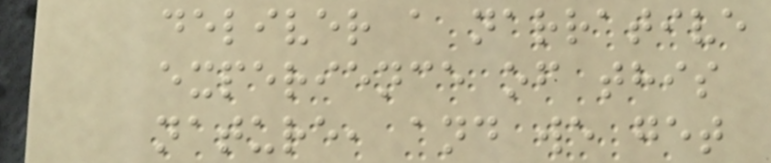deliver a narrative
experience of this
nature, and we get
